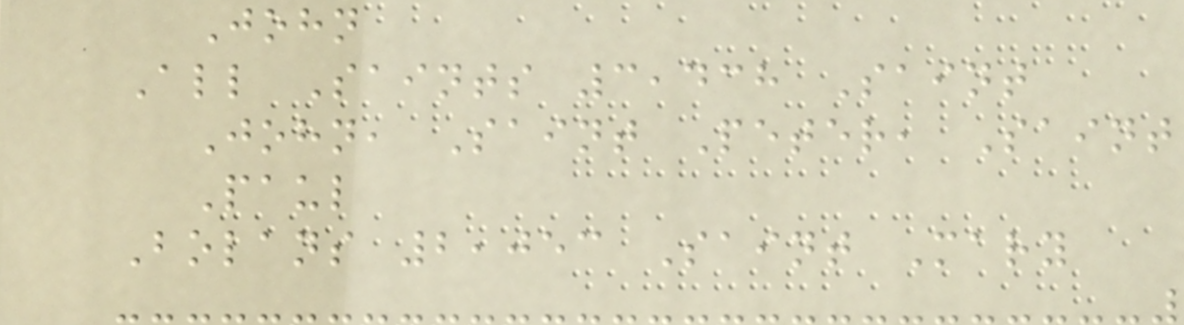John
All Saints 3,438 Saint
John, Saint Peter, Saint
Paul
Bolans 2,053 Saint Mary
